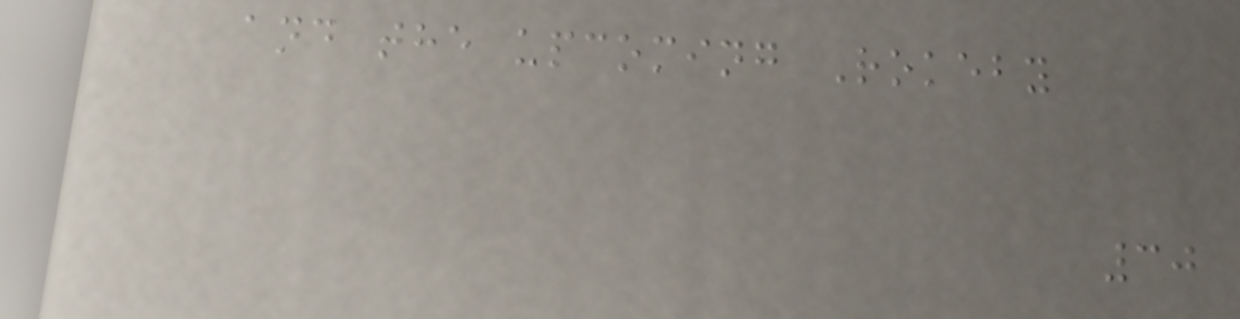and the upcoming Rokeby
30
